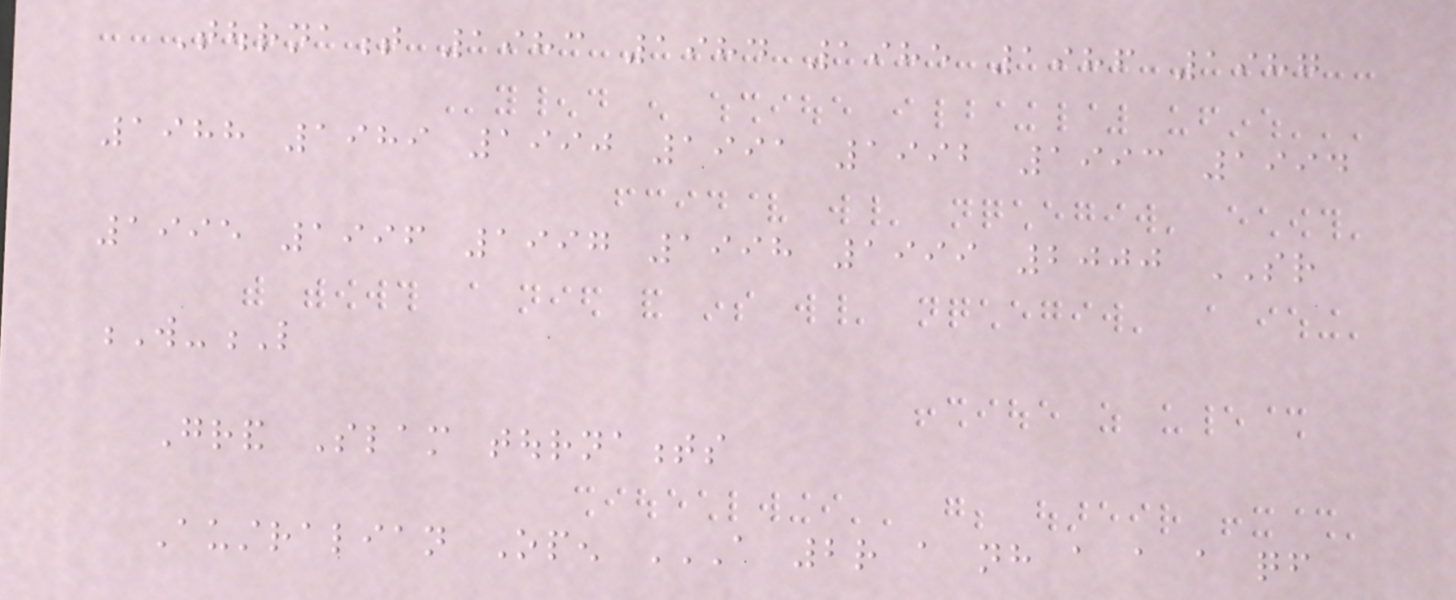Tournament 1983 1984 1985 1986 1987
1988 1989 1990 1991 1992 1993 1994
1995 1996 1997 1998 1999 2000 SR
W-L
Grand Slam tournaments
Australian Open A 2R A NH A A A QF
